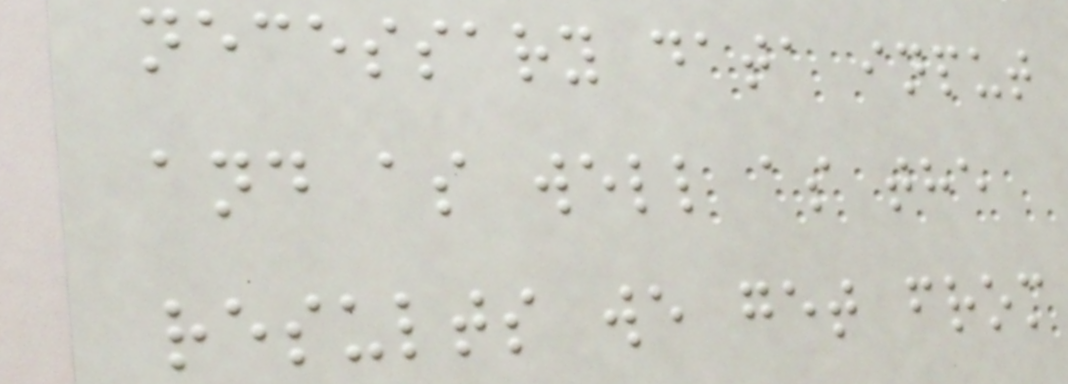necessary data input
and as well as the
results we get from
